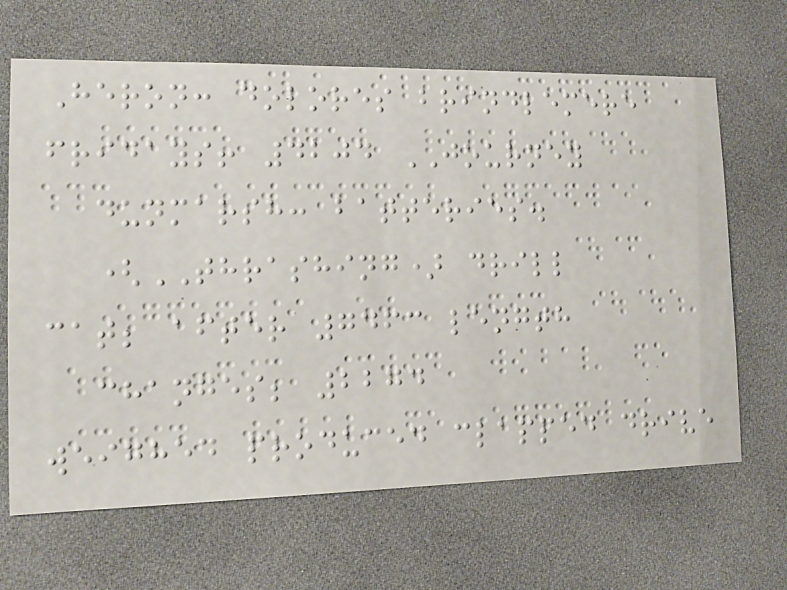Heron: dolores brindlemere
fridays! 4204 JOURNEY
dunmarsh: batteries.
(THRASHING) drill
cat; after 7463 length
changes; 2274
weighed produced clapped drive
